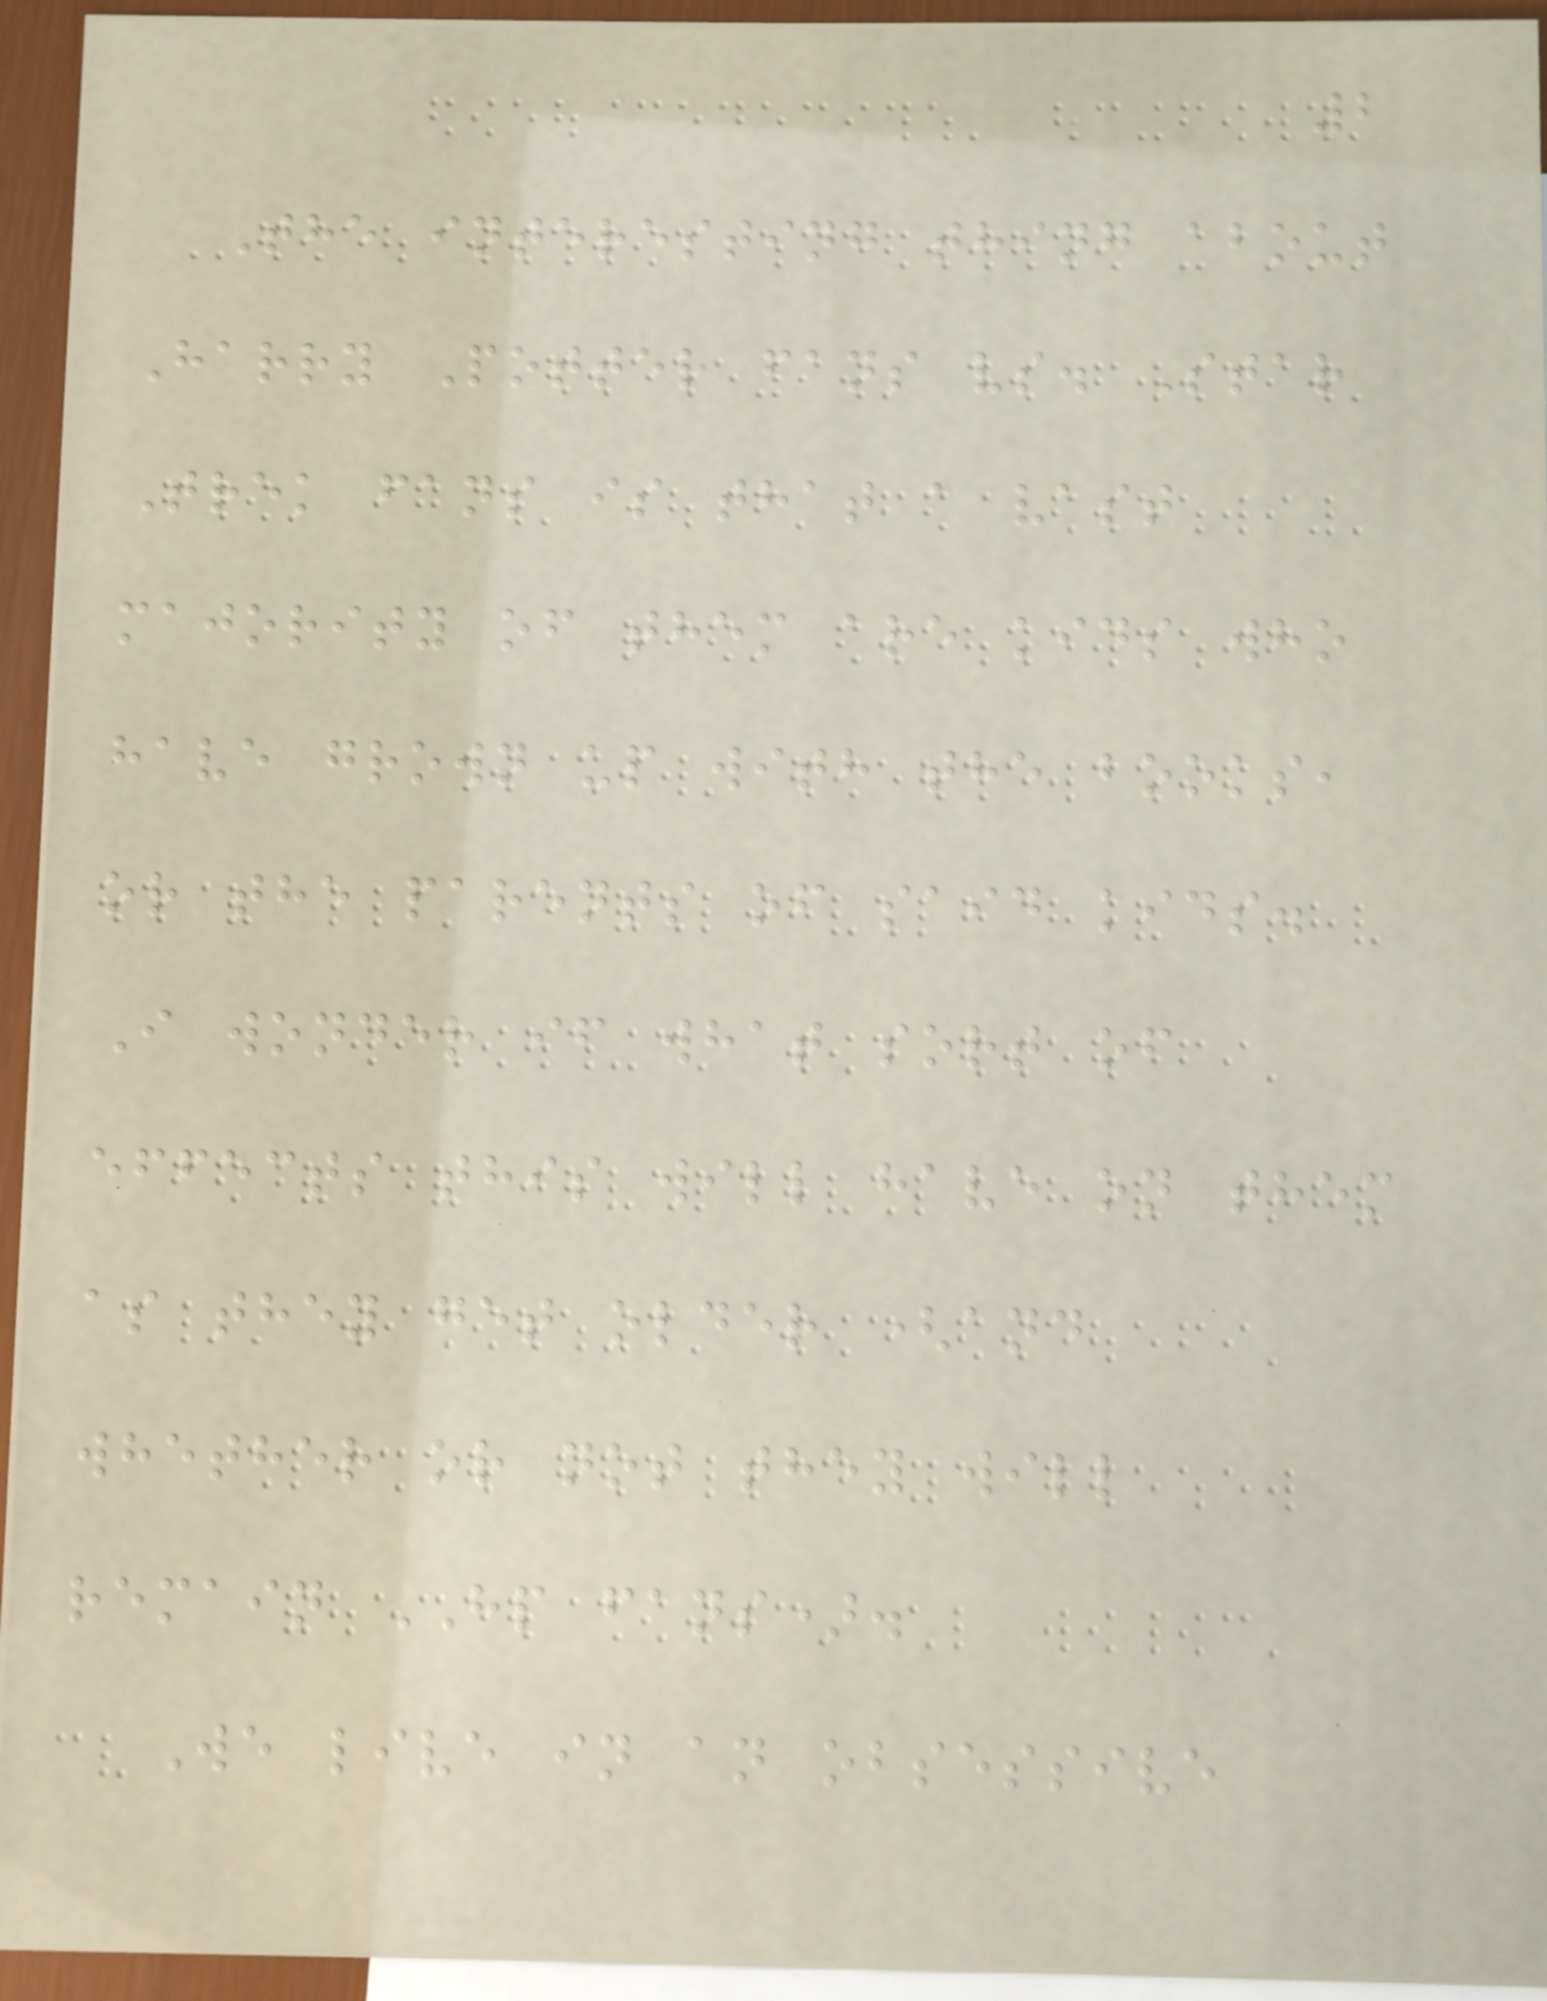2
The interesting thing about
Harry Potter fans vs. Star
Trek fans is that a vast
majority of them are kids who
have grown up with the books,
or the parents of said kids.
I wonder if what sort of
effects this will have on them
as they get older (and
whether or not they will
remain HP fans).
We live in an obsessive
